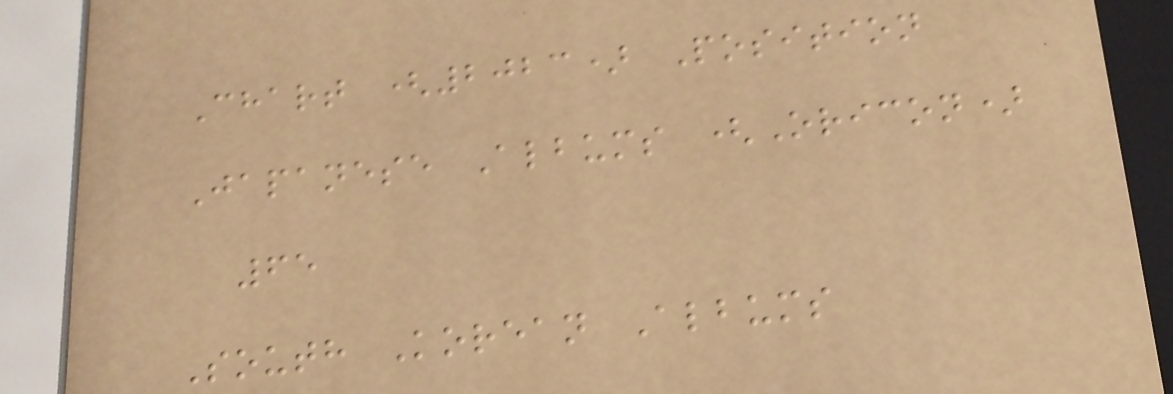Chart (2023) Position
Japanese Albums (Oricon)
65
South Korean Albums
